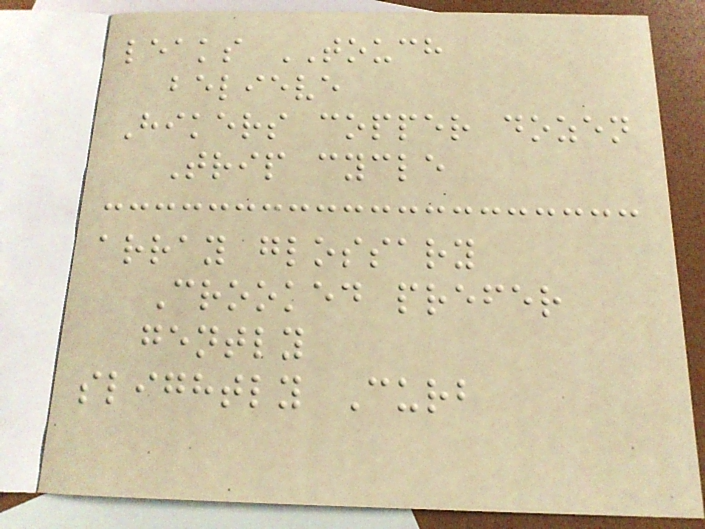leaks TOUCH
believe
Hikers copper dozen
Trip cycle
array glossary
Crooked prefer
gently
slightly Curb
